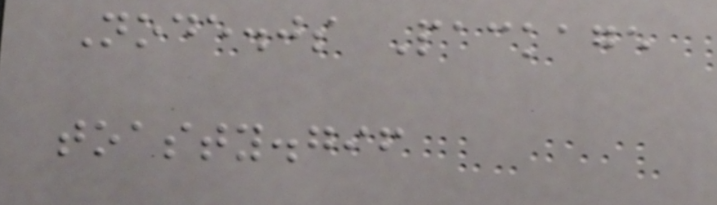Node.js Package
toasty.gif
